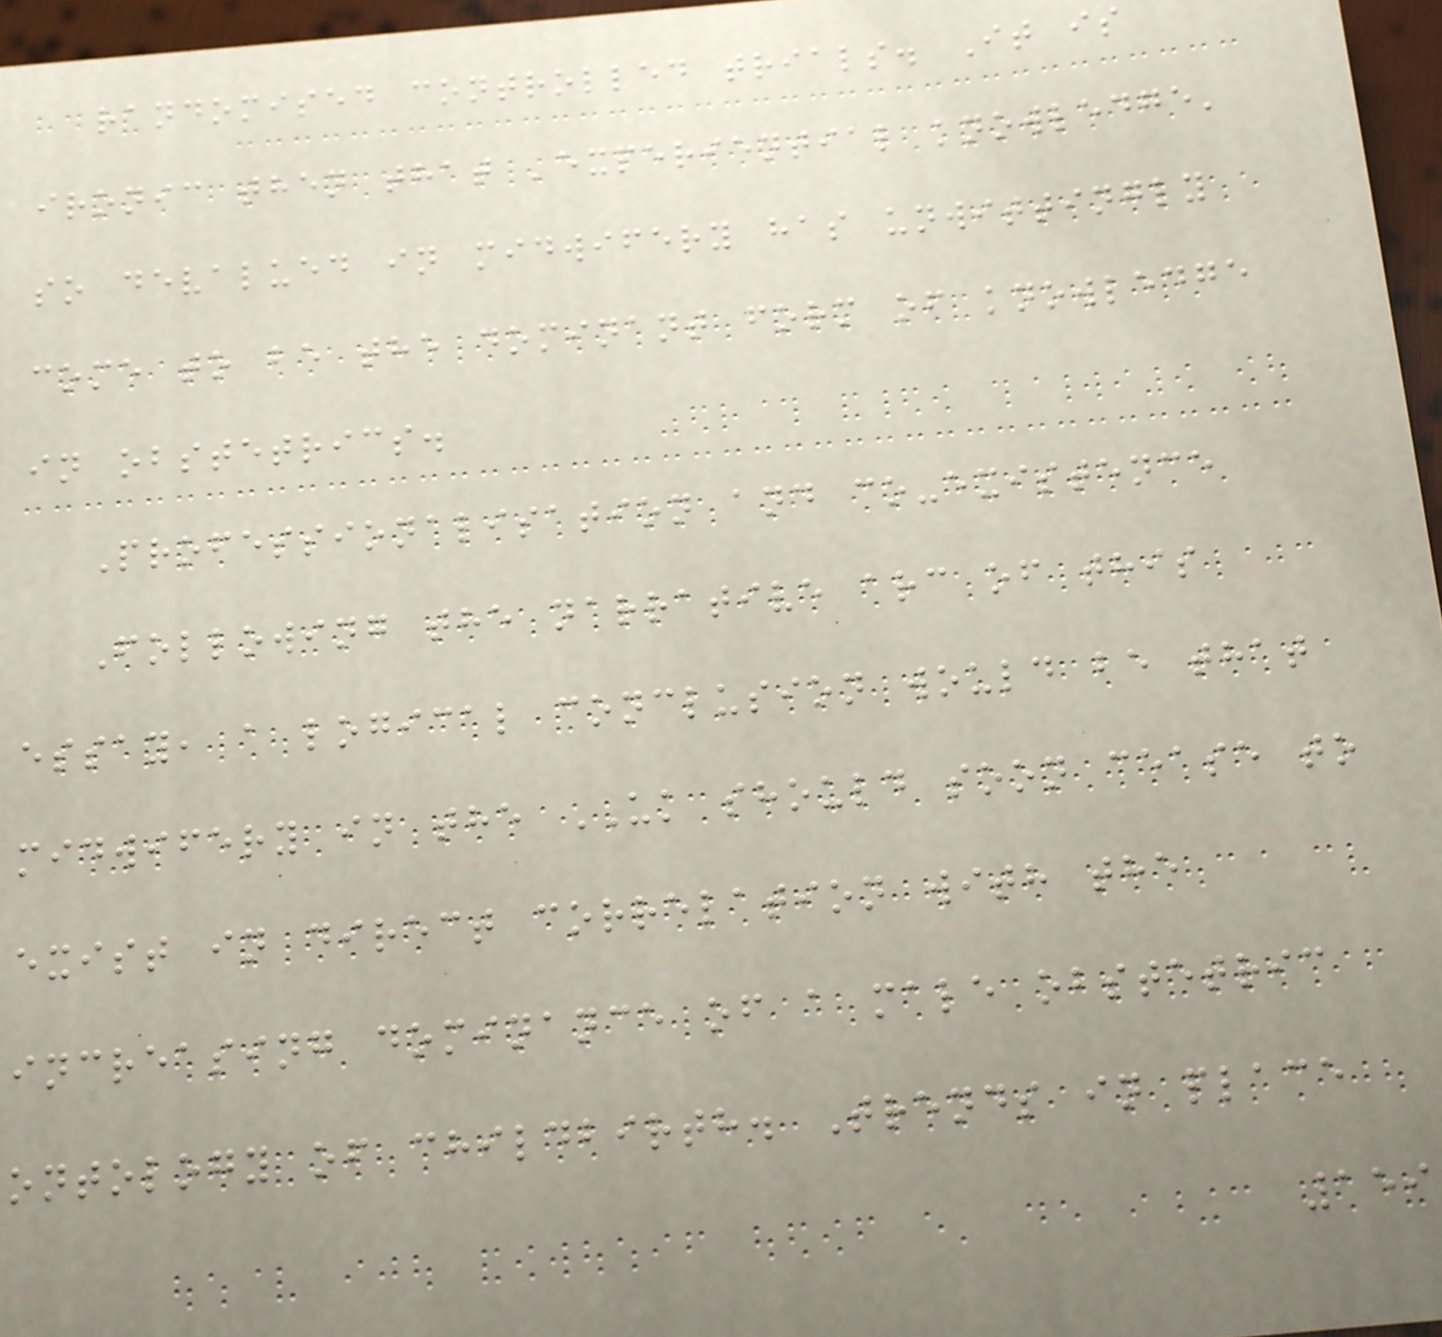randomised controlled trials. It is
ironic then that 'experiential knowledge'
so devalued in midwifery has unwittingly
come to be the dominant form of knowledge
in obstetrics.
Professionalisation and co-existence
Following the narrative arc of this
essay, a logical conclusion would be that
midwifery in the UK should soon cease to
exist in direct correlation with the
increasing dominance of a male obstetric
ontology of childbirth. Trends in place
159
